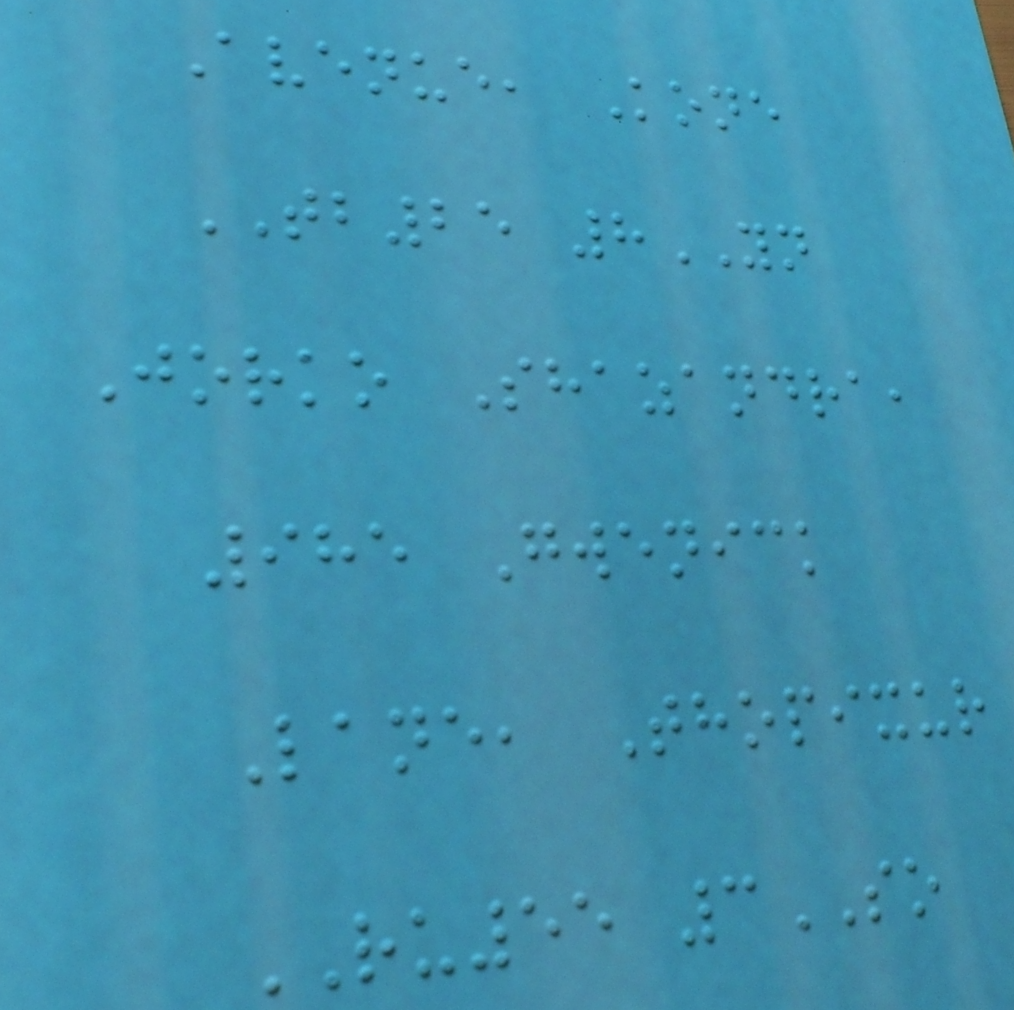Avenue, Kone
TB25 8YN
Jorko Shazandra,
985 Gwenick
Lane, Thopixur
RU55 3SO
